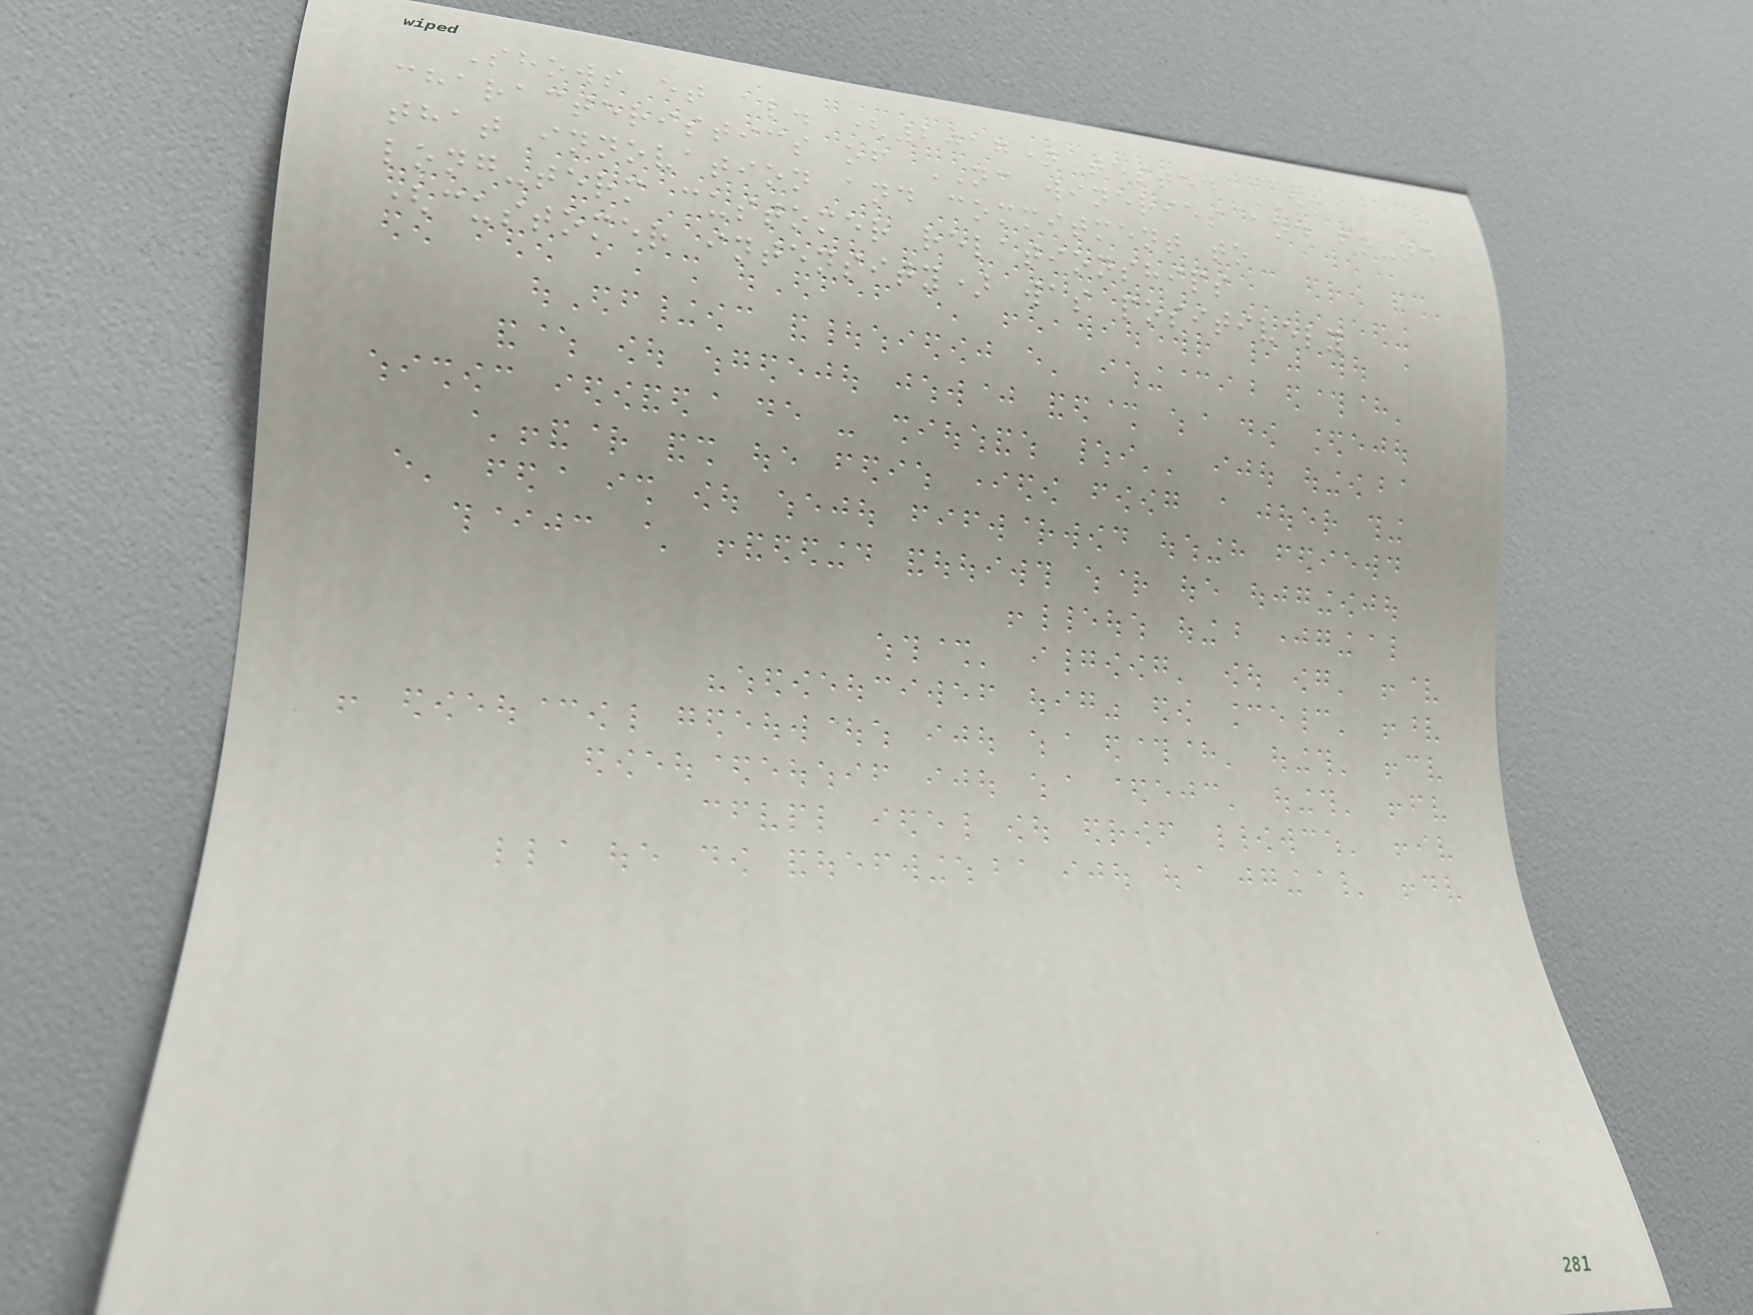Shows et al. (2017) tested EM
characteristics of NC wineries and found
that innovation and commitment to
long-term customer relationships
(customer intensity) was positively
